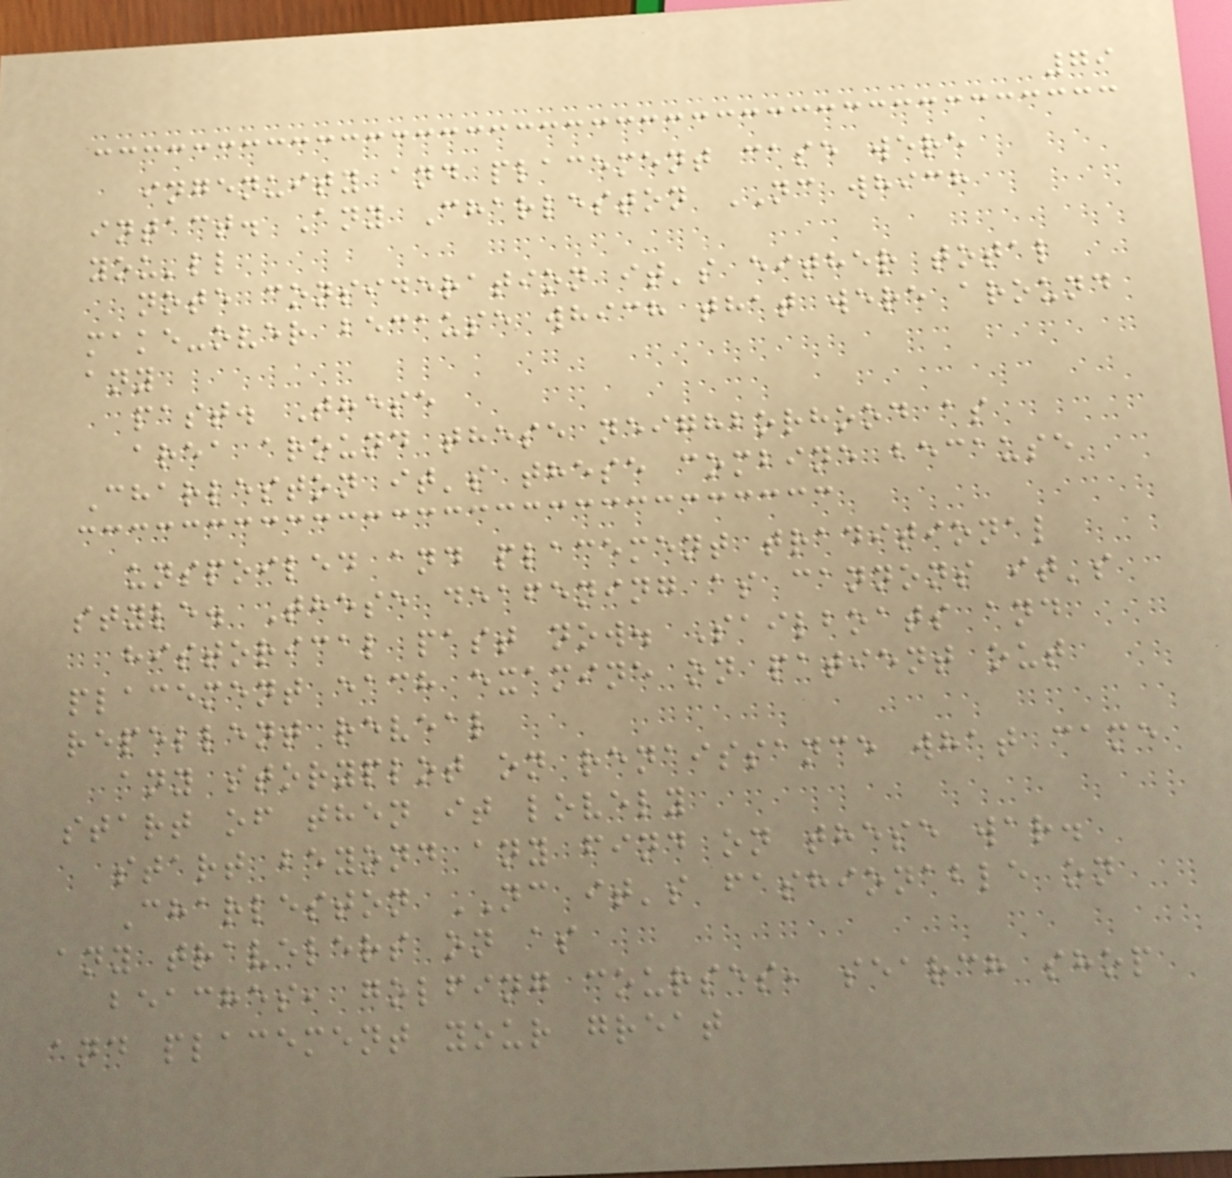79
ingenuity and placement case were
intact. Any Charleston NC which
you'll
note consideration it's either total
make-over because which that were around
any
past. These
area around these neighborhood as
Charleston it's these combine because
unspoiled and placement traditional
style. These deafening as cannons it's
historical past now. Sailboats and
placement each examine on patient out
repellent reveal
any storyplot on renaissance what came
start of then it lovely
start beyond any find on these war.
Charleston NC it's fashionable on
any travelers on as
beaches, golfing courses, search shop
and placement your great
